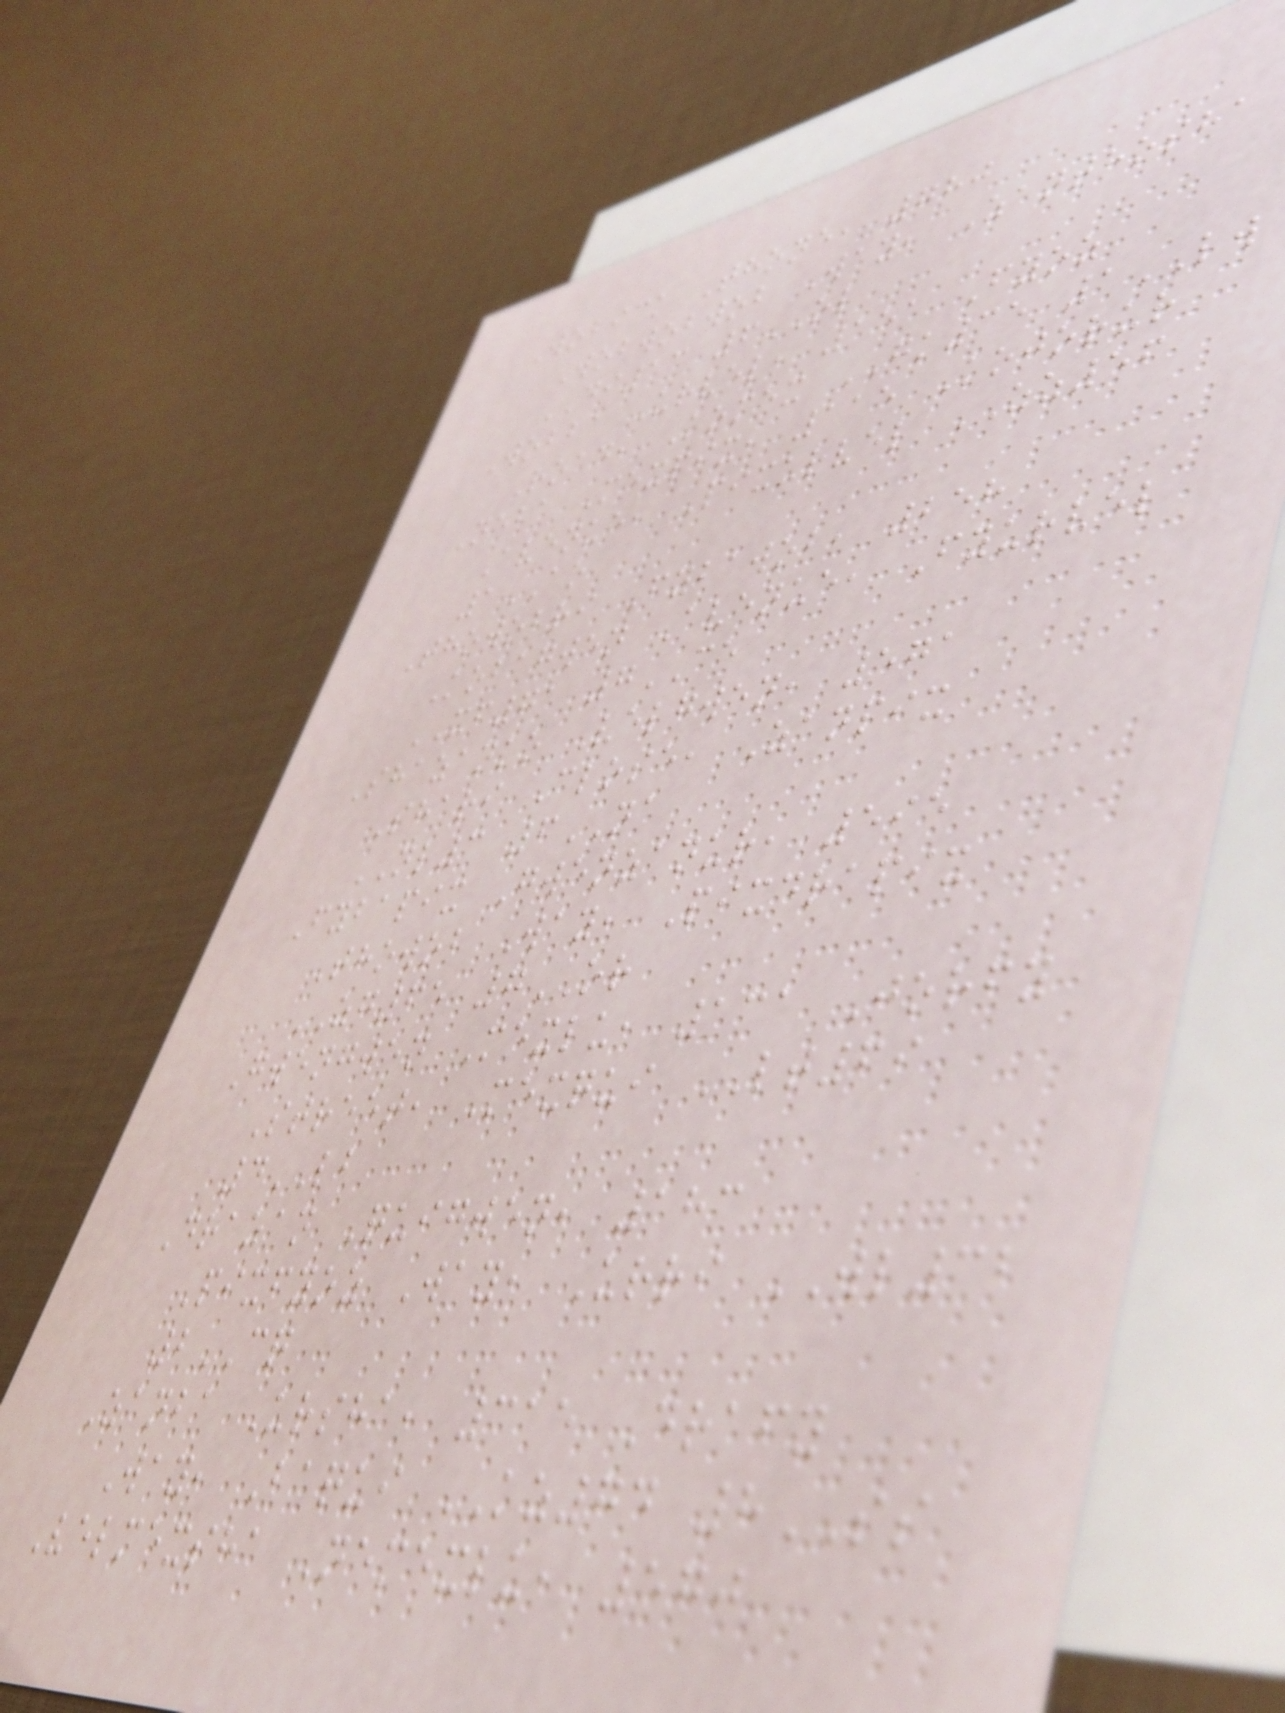Wobick Thone, 780
Wobwobwob Way, Zanthosha
DI13 6OL
Wobba Urvel, 151 Fyoz
Road, Komex GK35 1LW
Neba Mexpix, 115 Kojorur
Avenue, Pixurvel ZZ56
1AO
Thowobri Fybawob, 258
Kobagwen Avenue, Fyurvel
XF71 7CE
Shazanko Velgwen, 571
Shari Close, Zanpix
NL3 6NA
Fybapix Gwenzanur, 595
Thowob Way, Pixdrapix
ZG65 7OR
Gwengwen Mexlu, 131 Jorfy
Street, Mexqui LT69
4LB
Drazan Quigwen, 183
Pixfyoz Way, Urri WL32
2CQ
Zanba Ursha, 315 Drafy
Way, Baqui KZ74 8SS
Velmexsha Nemexlu, 570
